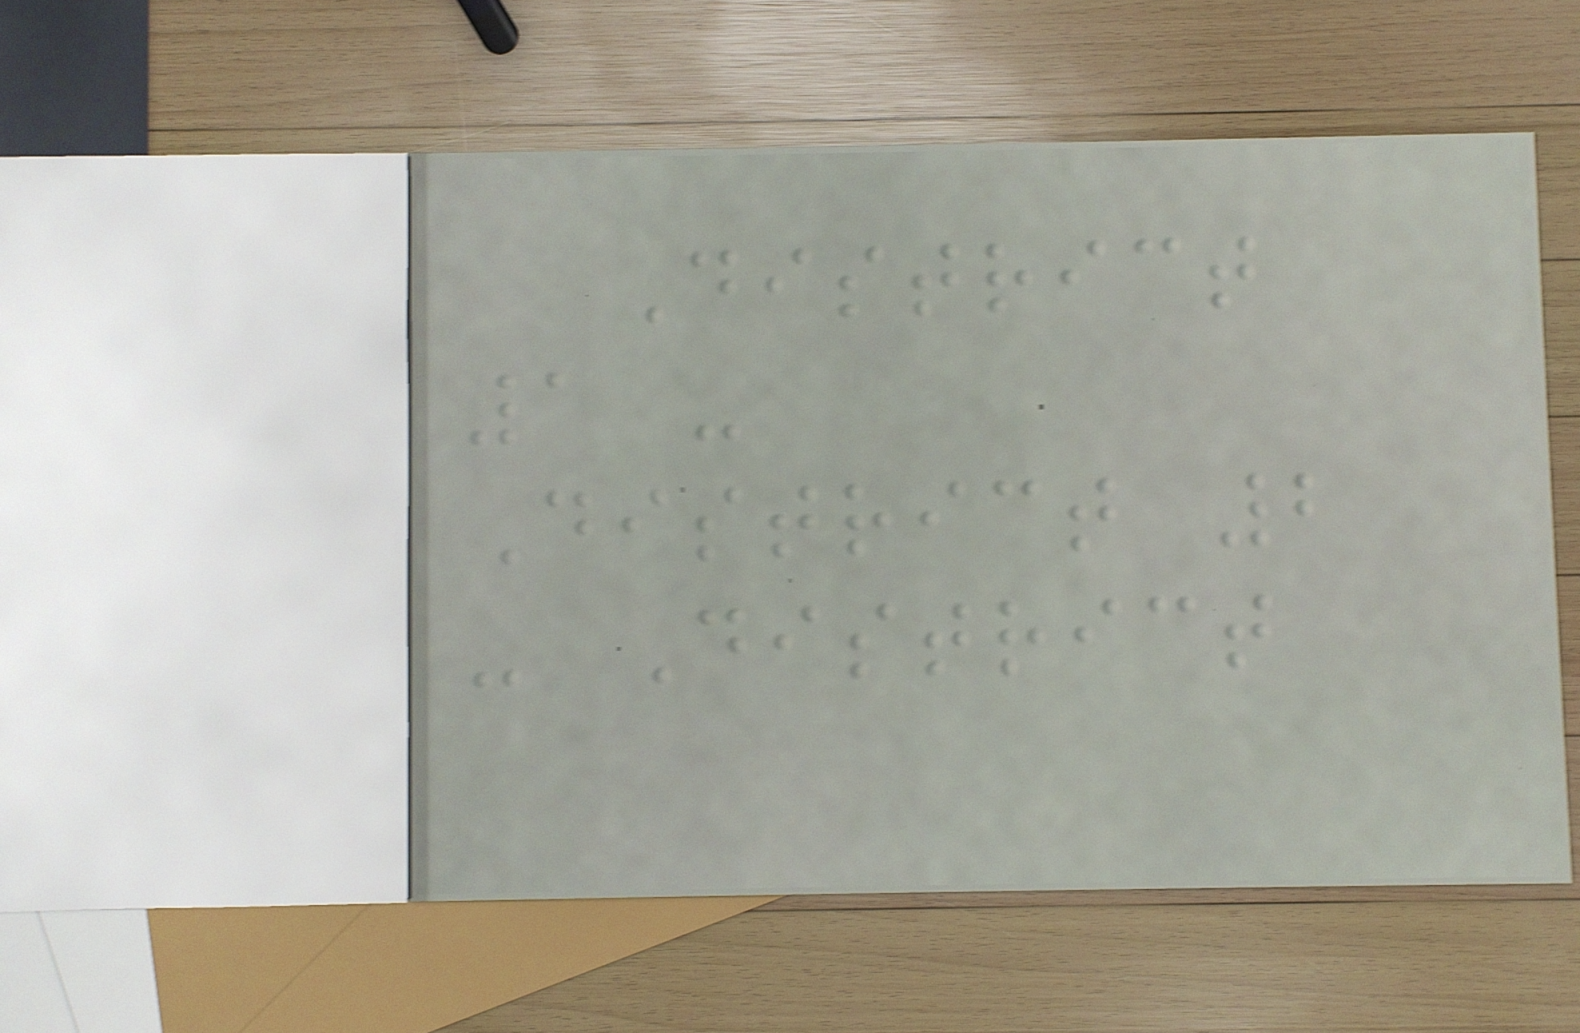District
1 -
District 2
- District
